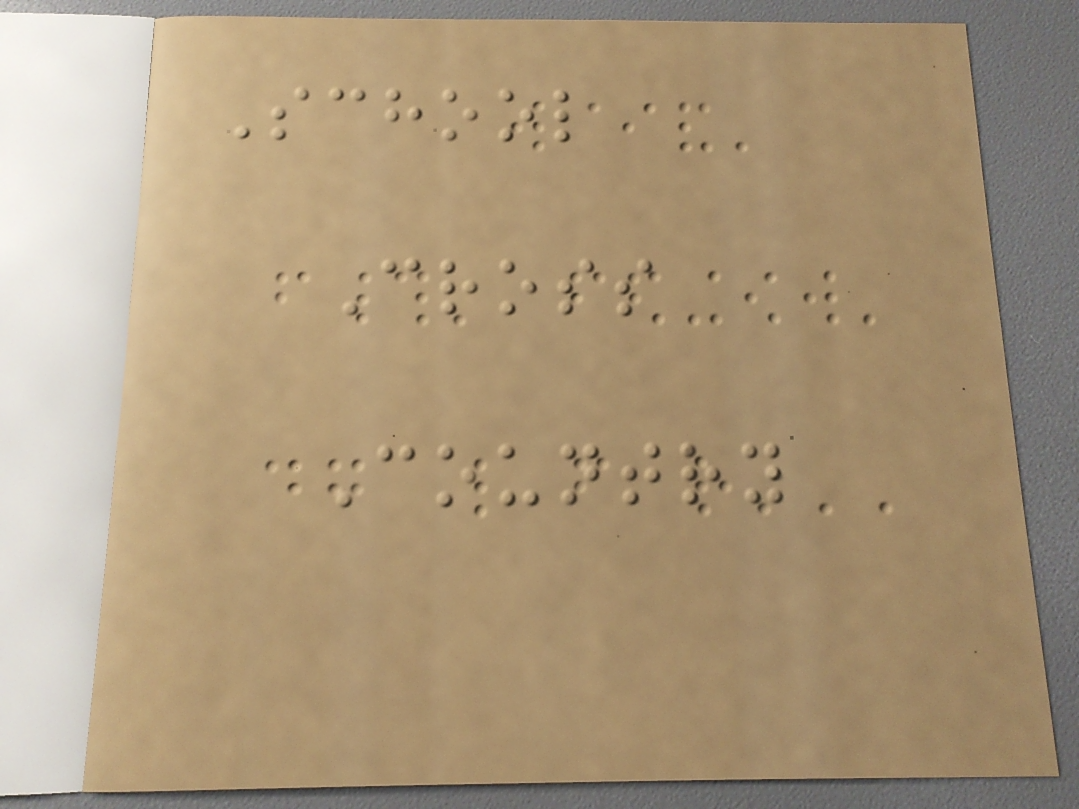School
Cross
Country
